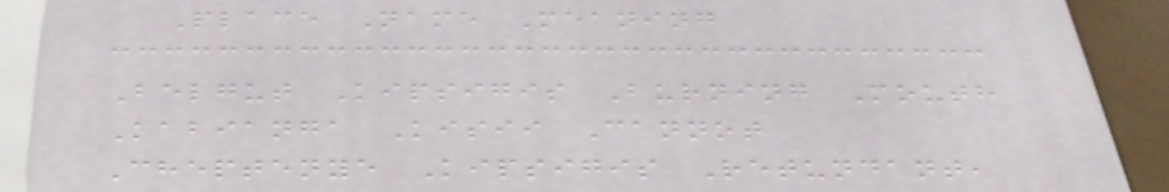Place Name Meaning
Belgut Kipsigis Burning Mouth
Kabianga Kisii Cannot
Cheptenye Kipsigis Retundant,
